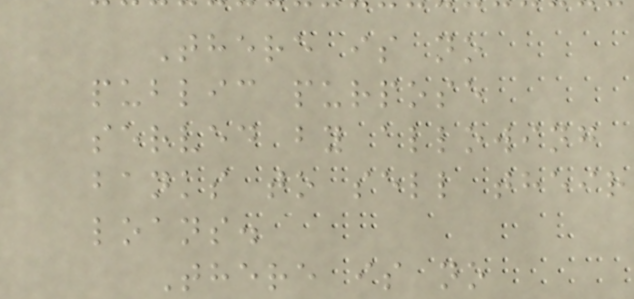There is no
public purpose
served by allowing
banks to sell their
loans.
There is no
